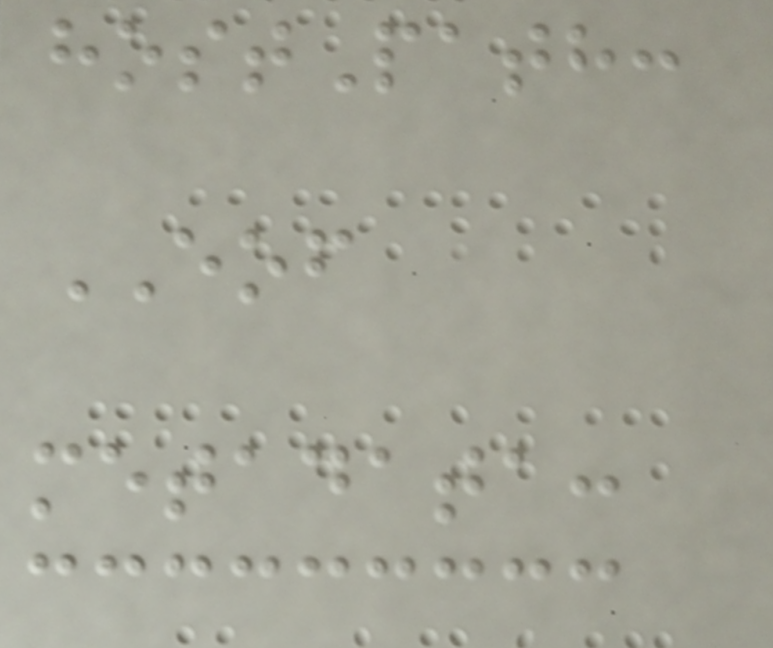hostPath:
EOF
metadata:
